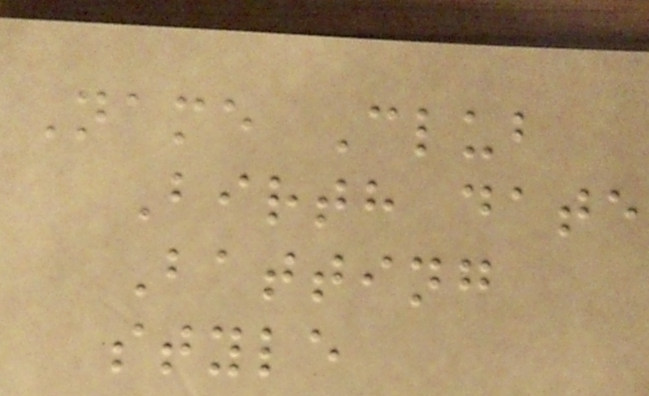Name Club
Birth date
Batting
style
